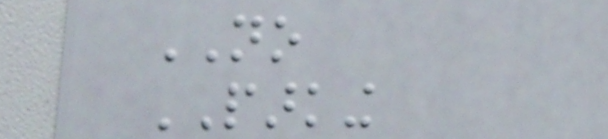NO
PARKING
